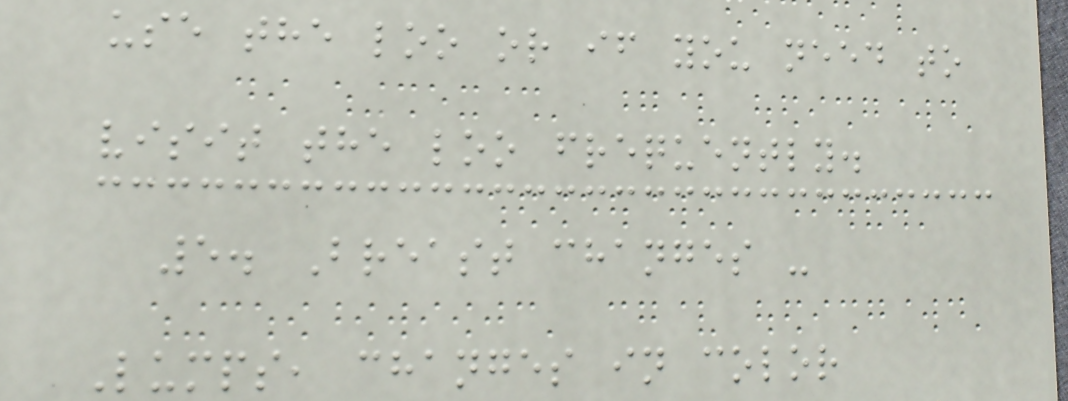use the loo or if you need to
visit the loo frequently.
5. Breast changes -
Lumps, changes in color
